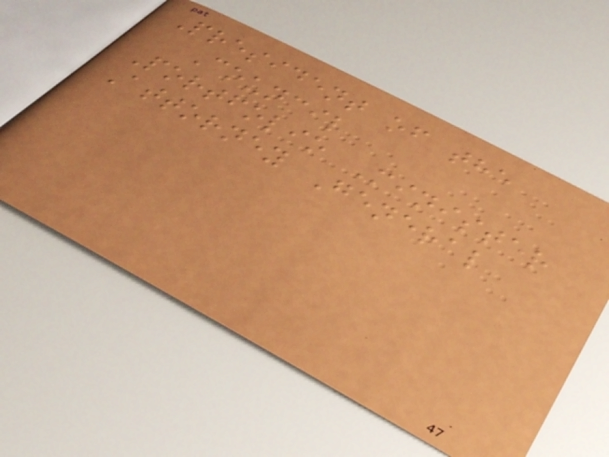President of the
Council
Portfolio Minister
Attorney General
